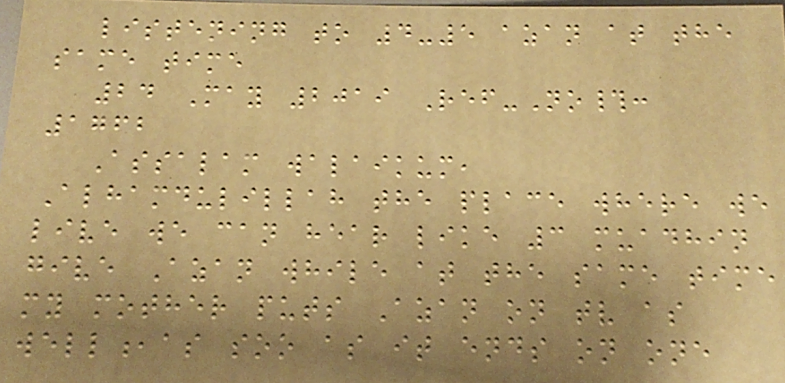listening to 4-5 azan at the
same time
24 May 2019 Ref-No#:
1762
Assalam walaikum,
Alhamdulillah the place where we
live we can hear like 3 muadhin
give Azan while at the same time
my mother puts Azan on tv as
well,as soo as it ends on one
